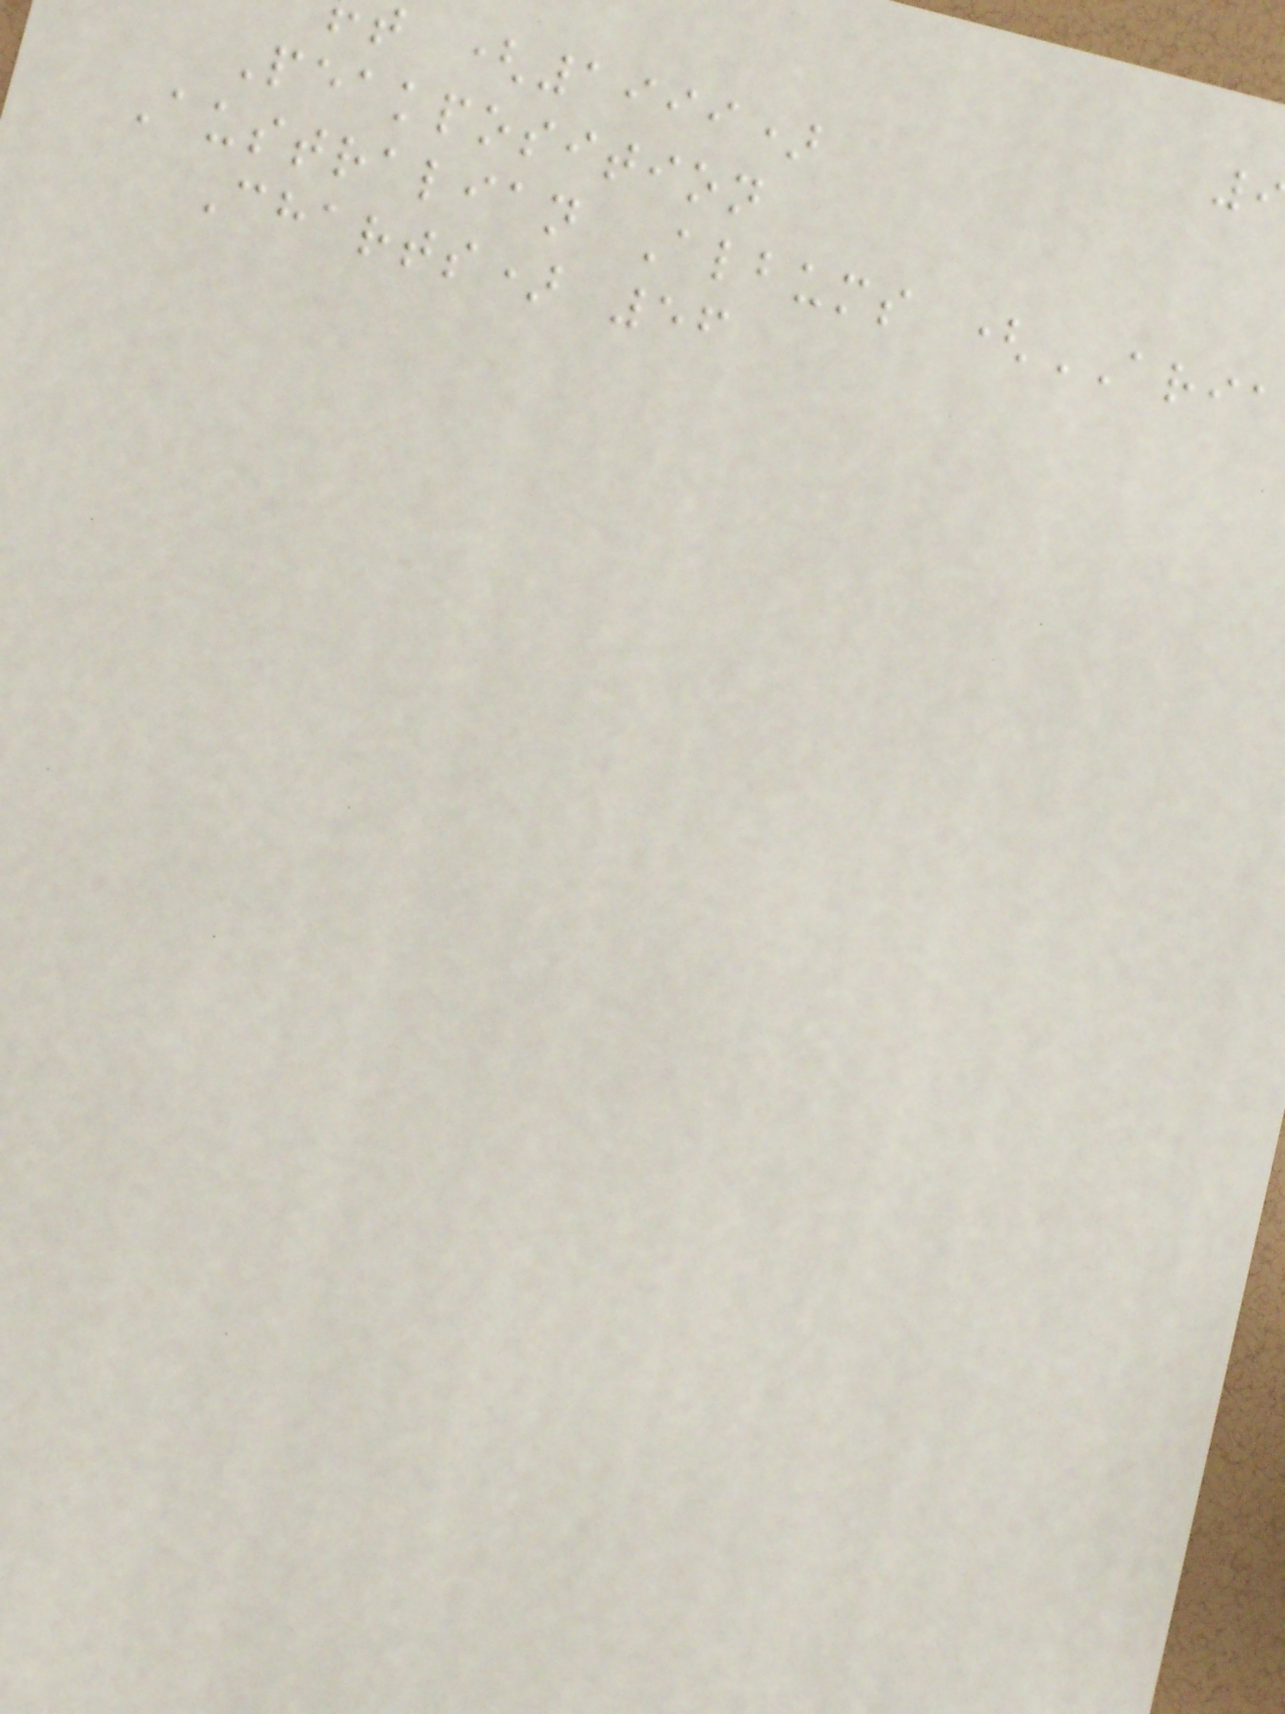t (1999)
Peakposition
Australian Albums (ARIA
Charts) 56
